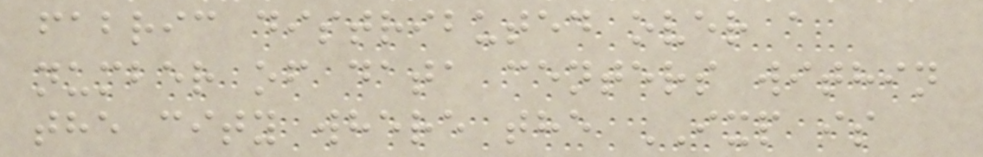fabric distributed over a
number of data centers within
the city where the IXP is
